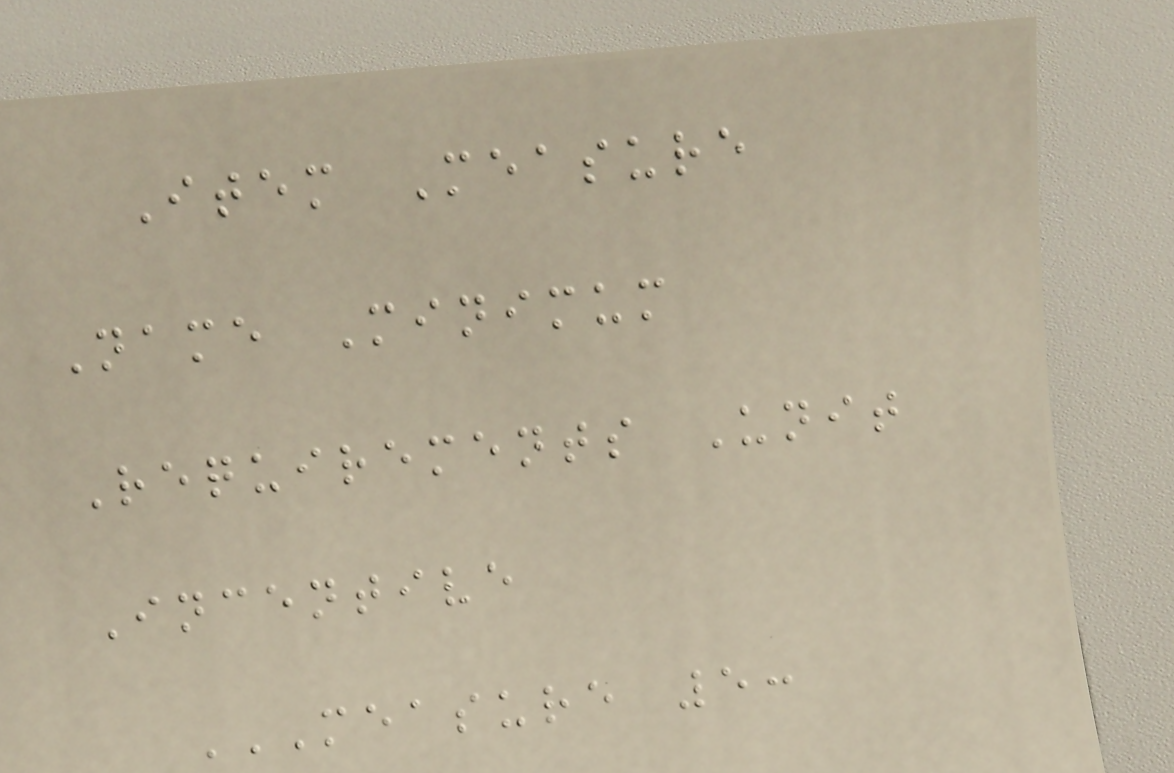Item Measure
Name Minimum
Requirements Unit
Incentive
MEASURE 5:
